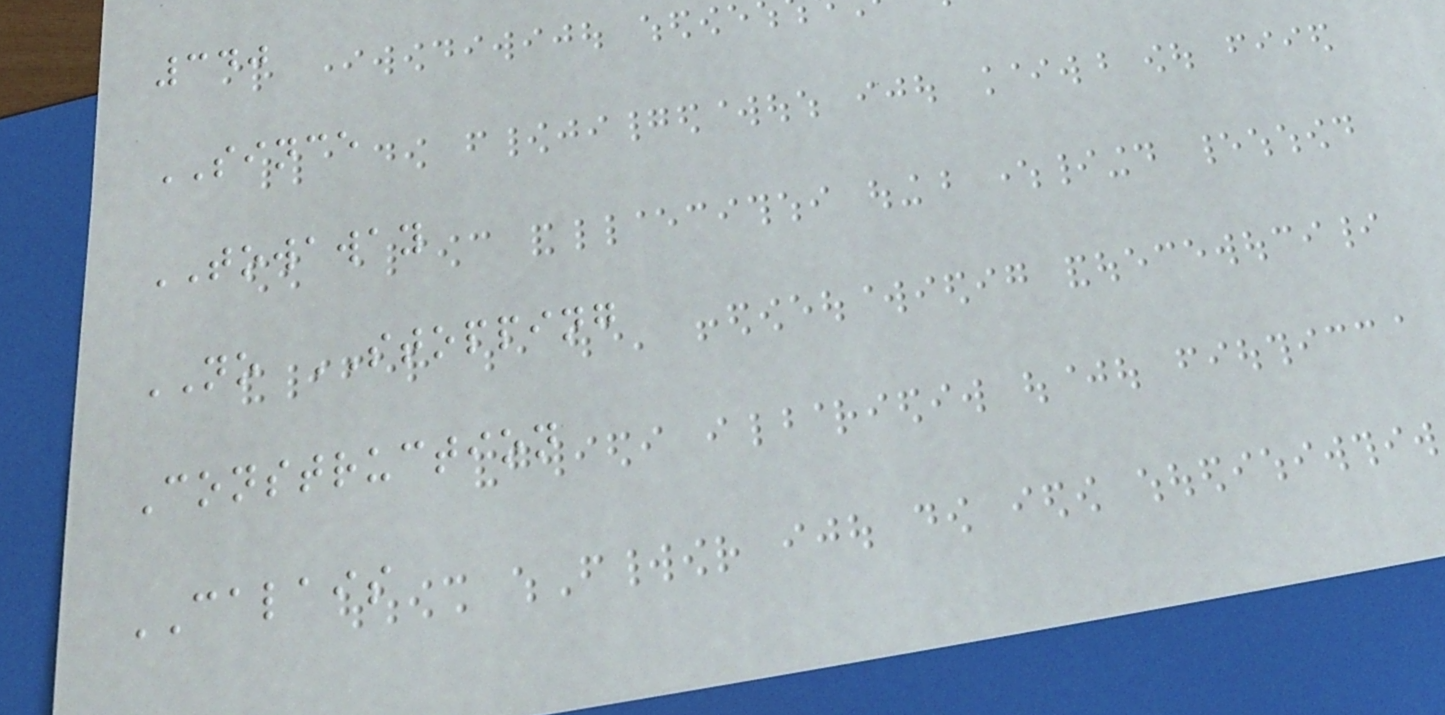340
SINCE
TOWAWAY
NO STOPPING
Construction
CALAIS
